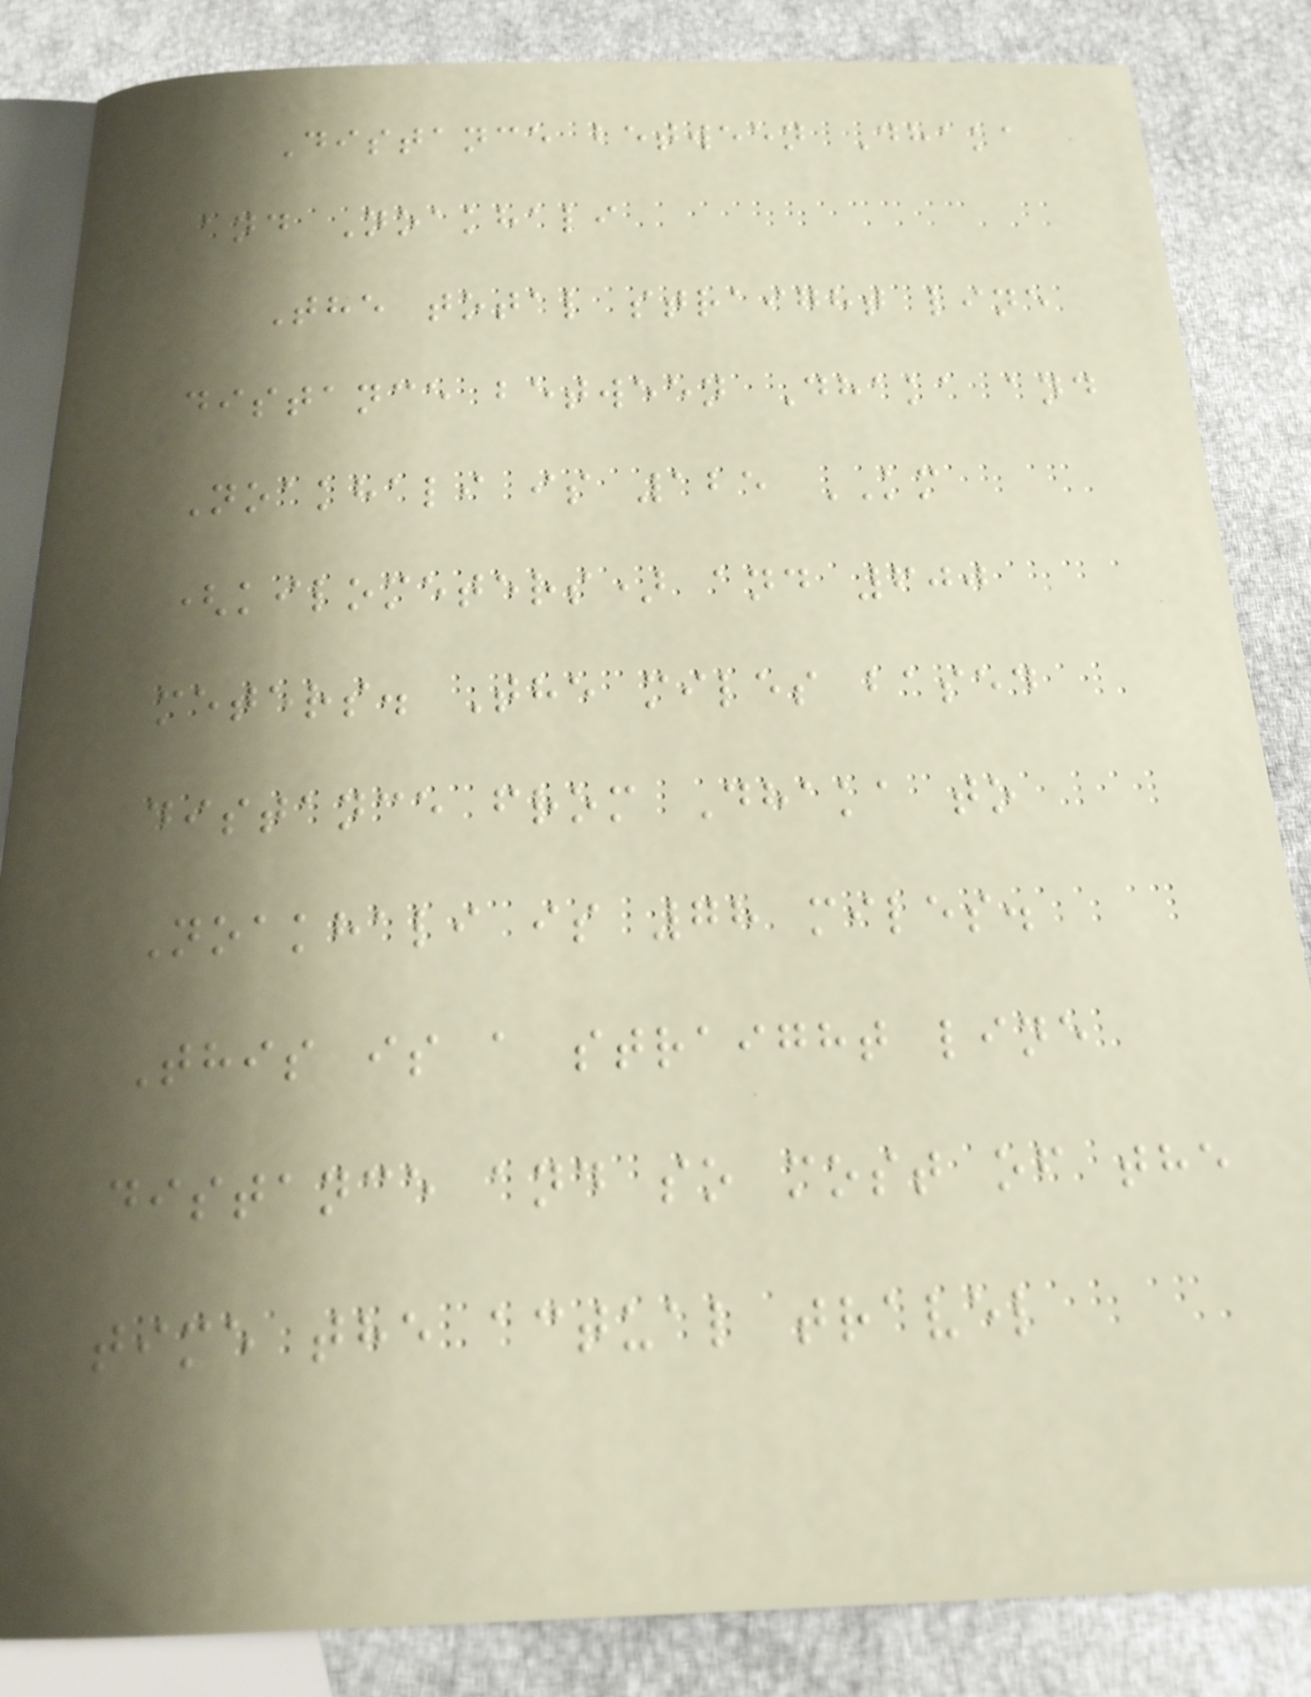Distance between Dhaka
and Noakhali
The total straight line
distance between Dhaka and
Noakhali is 125 KM
(kilometers) and 600
meters. The miles based
distance from Dhaka to
Noakhali is 78 miles.
This is a straight line
distance and so most of the
time the actual travel
